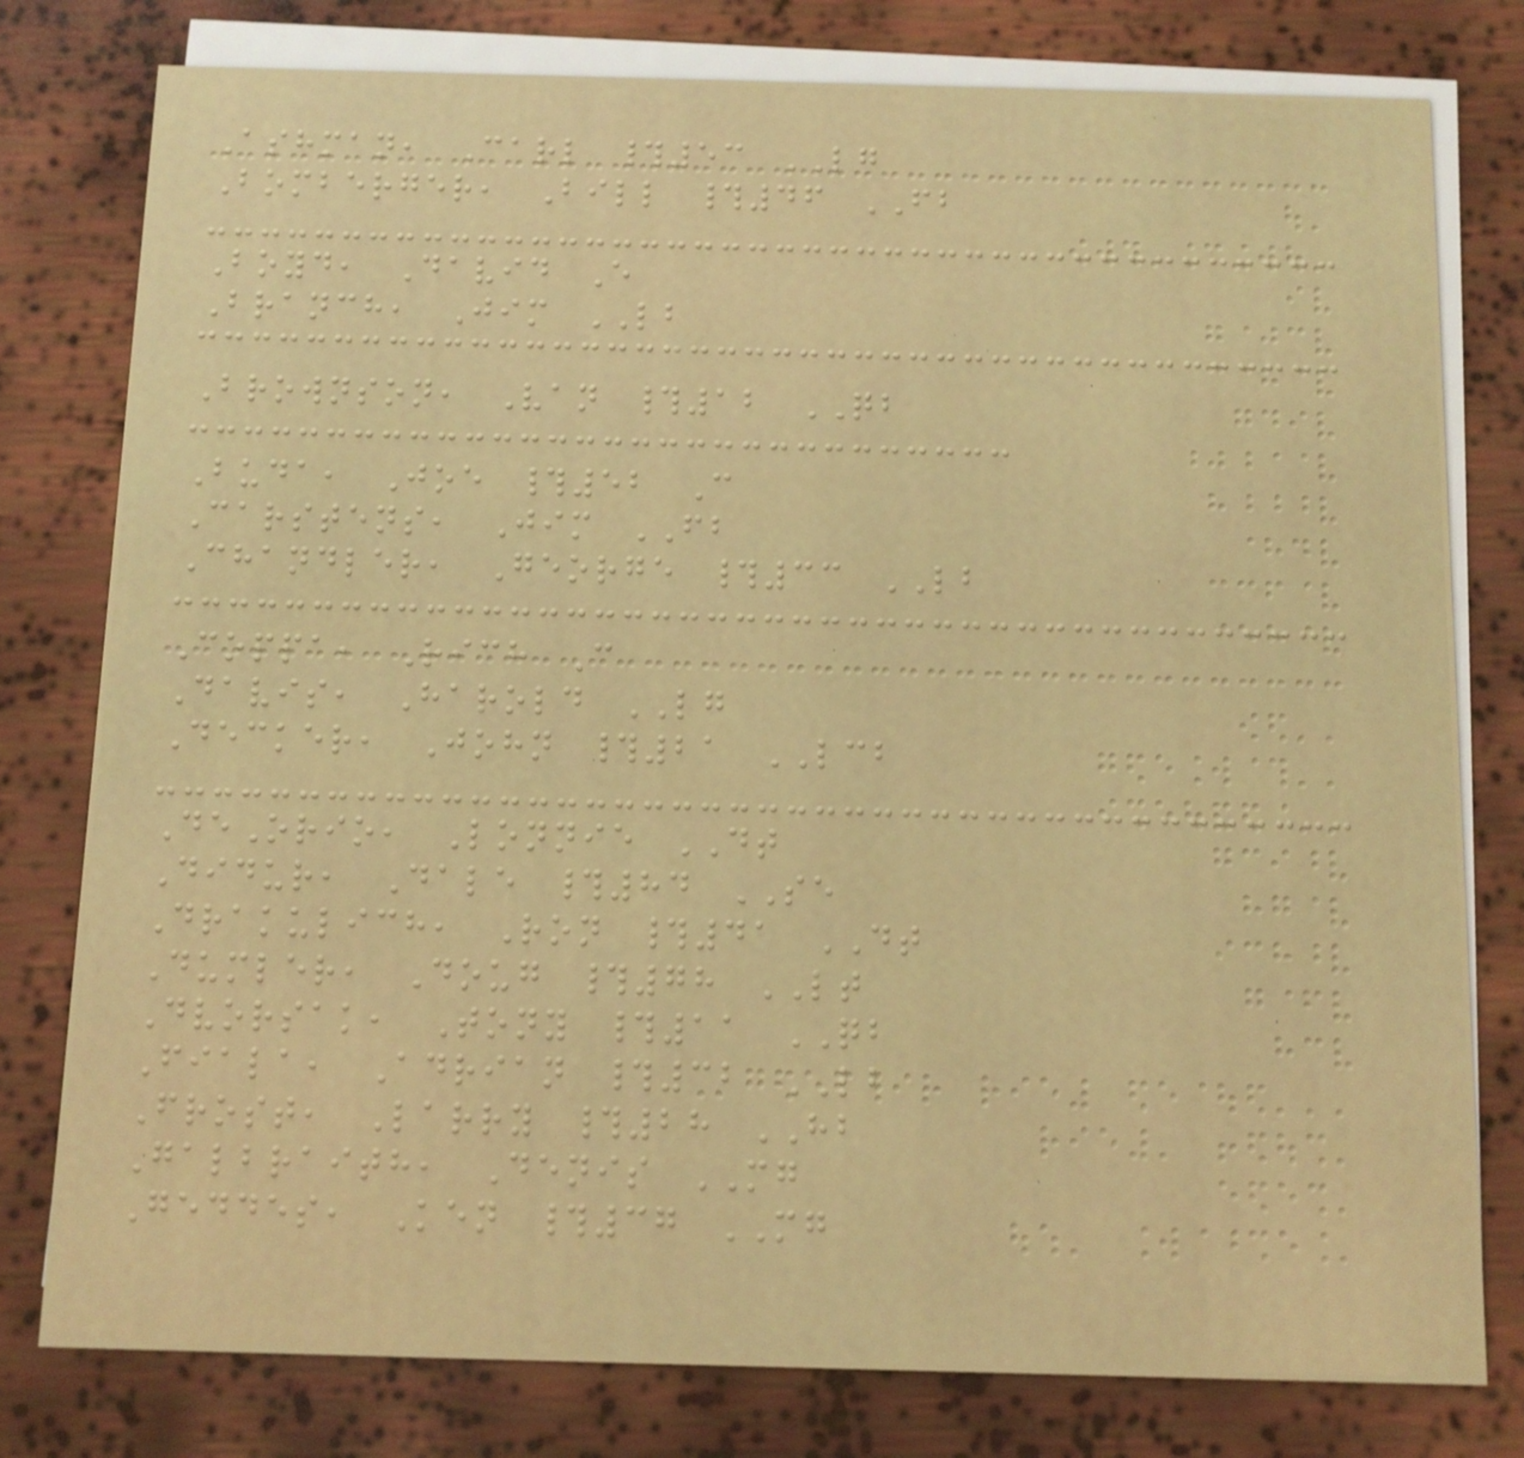Ashman, Carl #53 LG
Bomberger, Bill #46 FB
Boyd, David E
Branch, Jim LB
Brownson, Van #12 QB
Buda, Joe #52 C
Carstens, Jim FB
Chandler, George #33 LB
Coppa, Rich C
Davis, Harold LG
Decker, John #21 LCB
DeOrio, Lonnie DT
Didur, Dale #84 SE
Drakulich, Ron #41 DT
Dumler, Doug #78 LT
Dvorsak, Tony #11 QB
Fiala, Adrian #32 LB
Frost, Larry #28 HB
Galbraith, Denis MG
Geddes, Ken #37 MG
